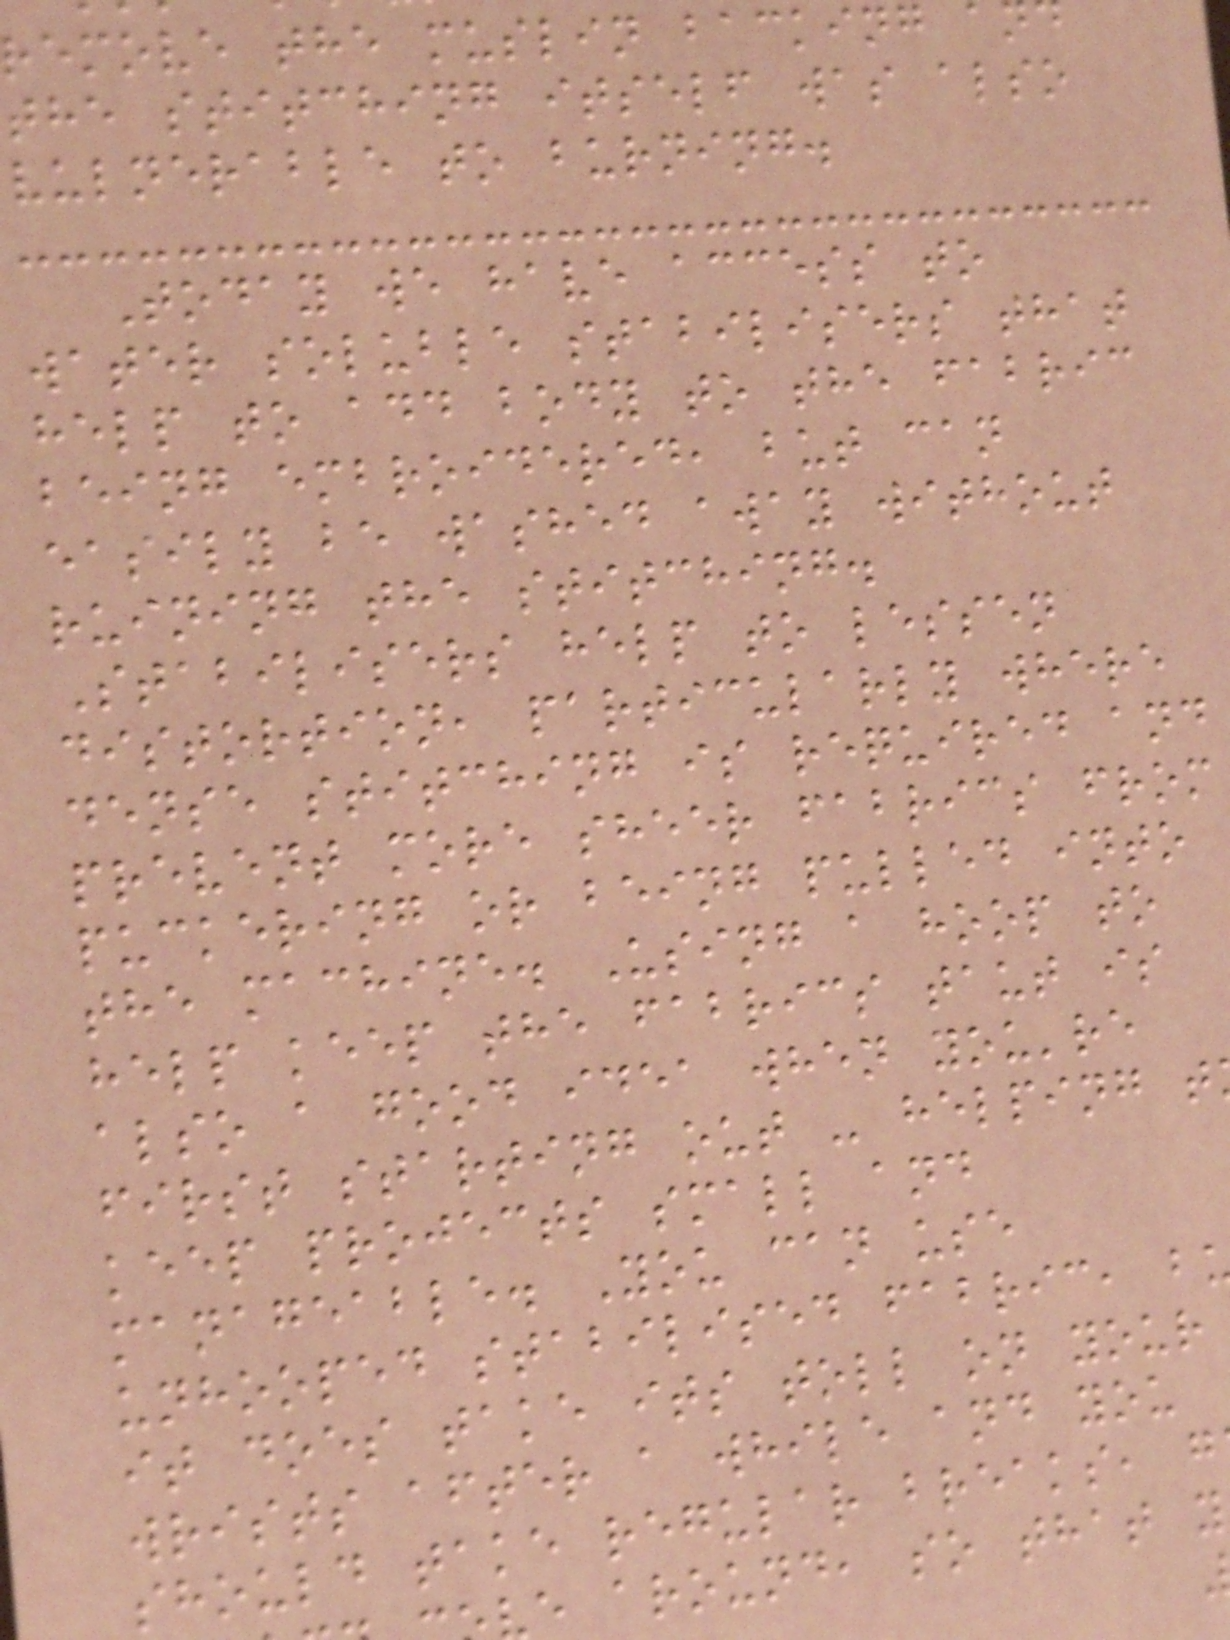remove the muslin backing an
the stitching itself was also
vulnerable to burning.
Today we have access to
water soluble stabilisers that
help to add body to the fabric
being embroidered, but can
easily be washed away without
ruining the stitching.
Stabilisers help to lessen
distortion, particularly where
dense stitching is required and
prevent more sheer fabrics from
puckering or being pulled into
the machine. Using a hoop to
help keep the fabrics taut is
also a good idea when you're
first starting out - helping t
keep projects small and
manageable. You can use
unhooped stabilised fabric, b
it does take its toll on your
wrists after a while and you
should take regular breaks, g
e around, so that y
